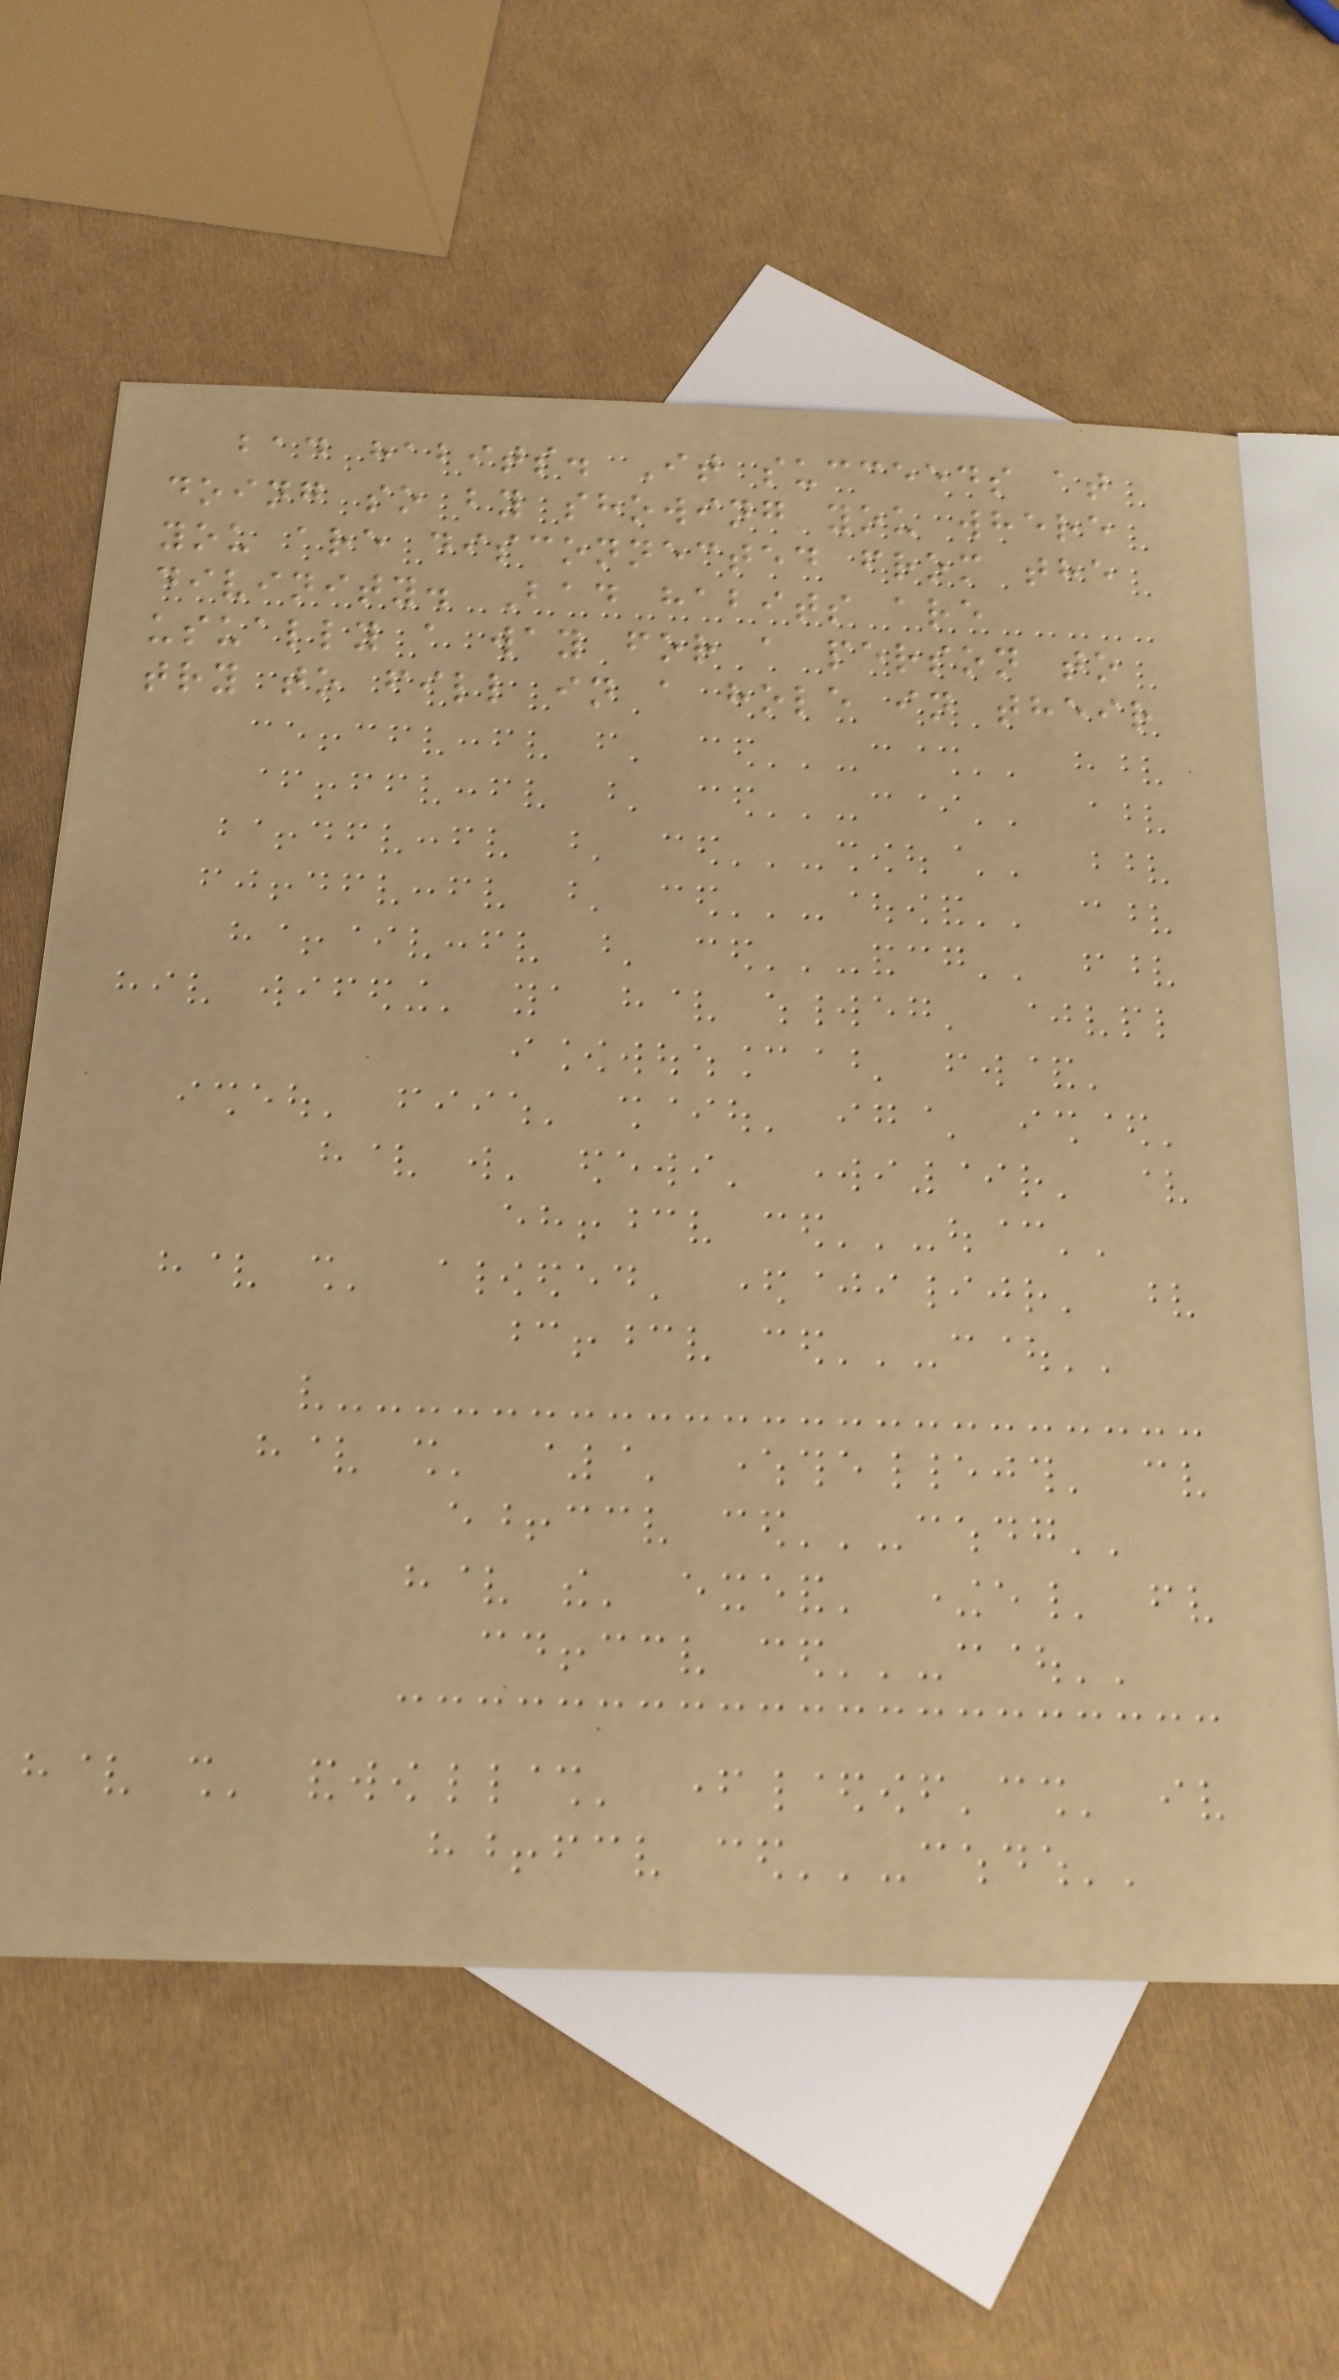bad habits. It succeeds at
doing so by showing you where
you are disconnected from the
divinity. Bad habits are
usually a way for a person to
try to fill in a hole in their
